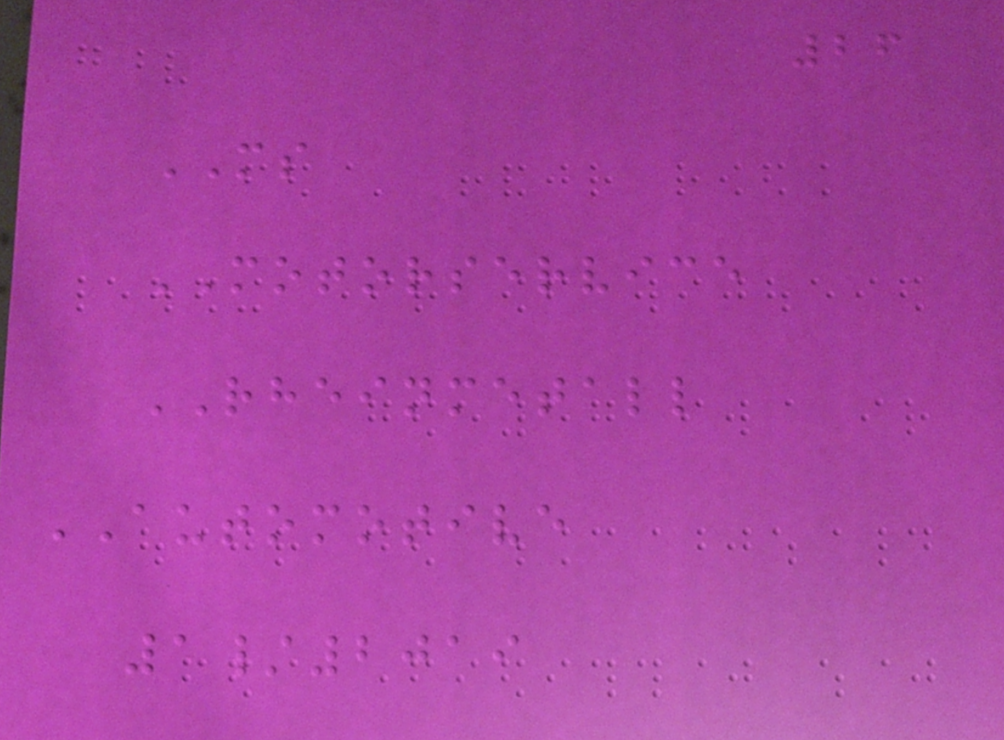26
MS
MOTORSERVICE
RHEINMETALL
AUTOMOTIVE
1/2019
